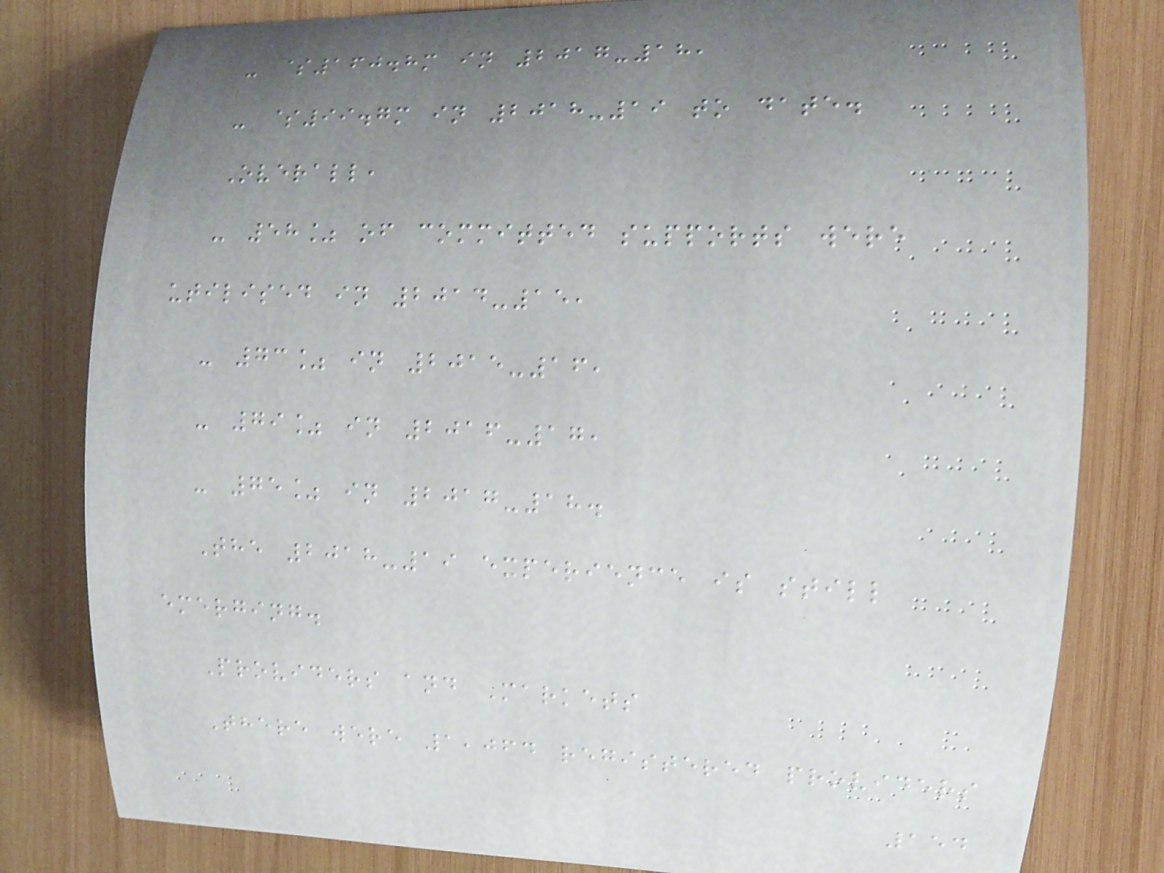- $160.8m in 2017-18,
- $99.7m in 2018-19 to date.
Overall,
- 58% of committed supports were
utilised in 2014-15,
- 73% in 2015-16,
- 79% in 2016-17,
- 75% in 2017-18.
The 2018-19 experience is still
emerging.
Providers and Markets
There were 1,064 registered providers
154
